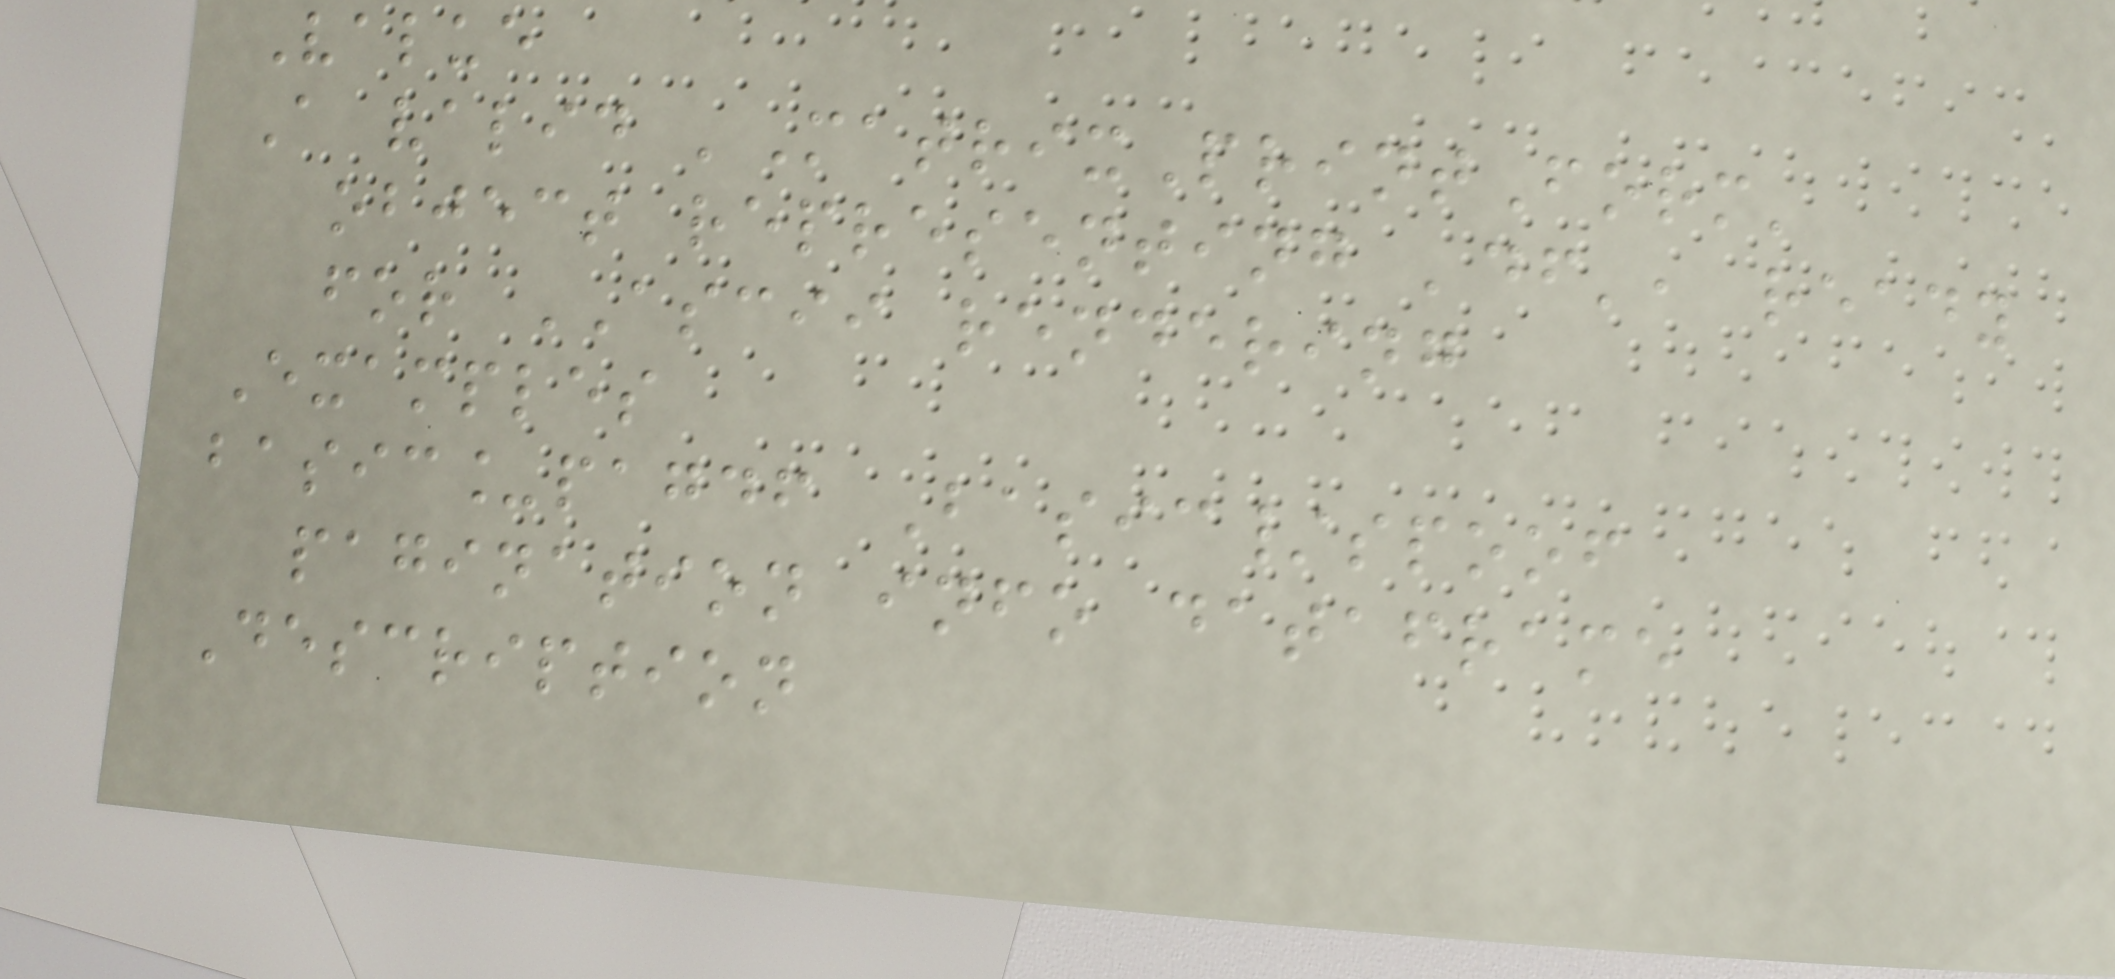Value
A valid 'MatrixPrintForm'
object representing 'df', ready
for ASCII rendering
Examples
basic_pagdf Basic/spoof
pagination info dataframe
Description
